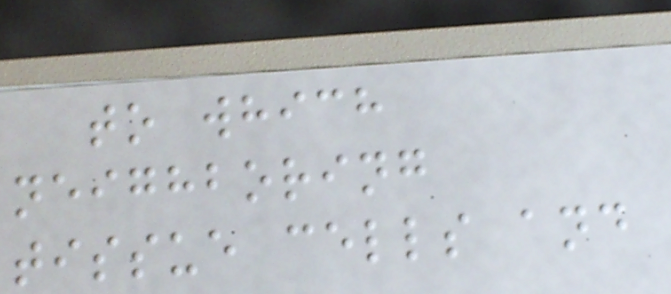to which
neighboring
tissue cells and
